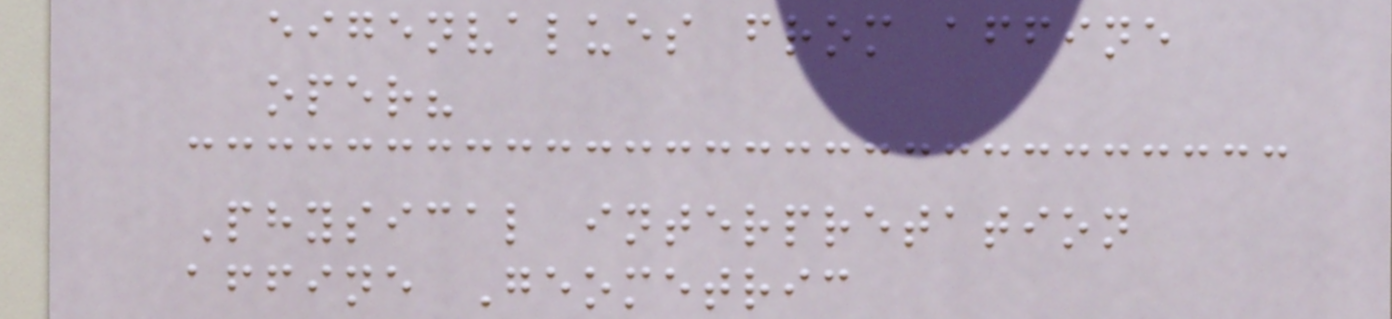eigenvalues from affine
oper?
Physical interpretation
affine Geometric
